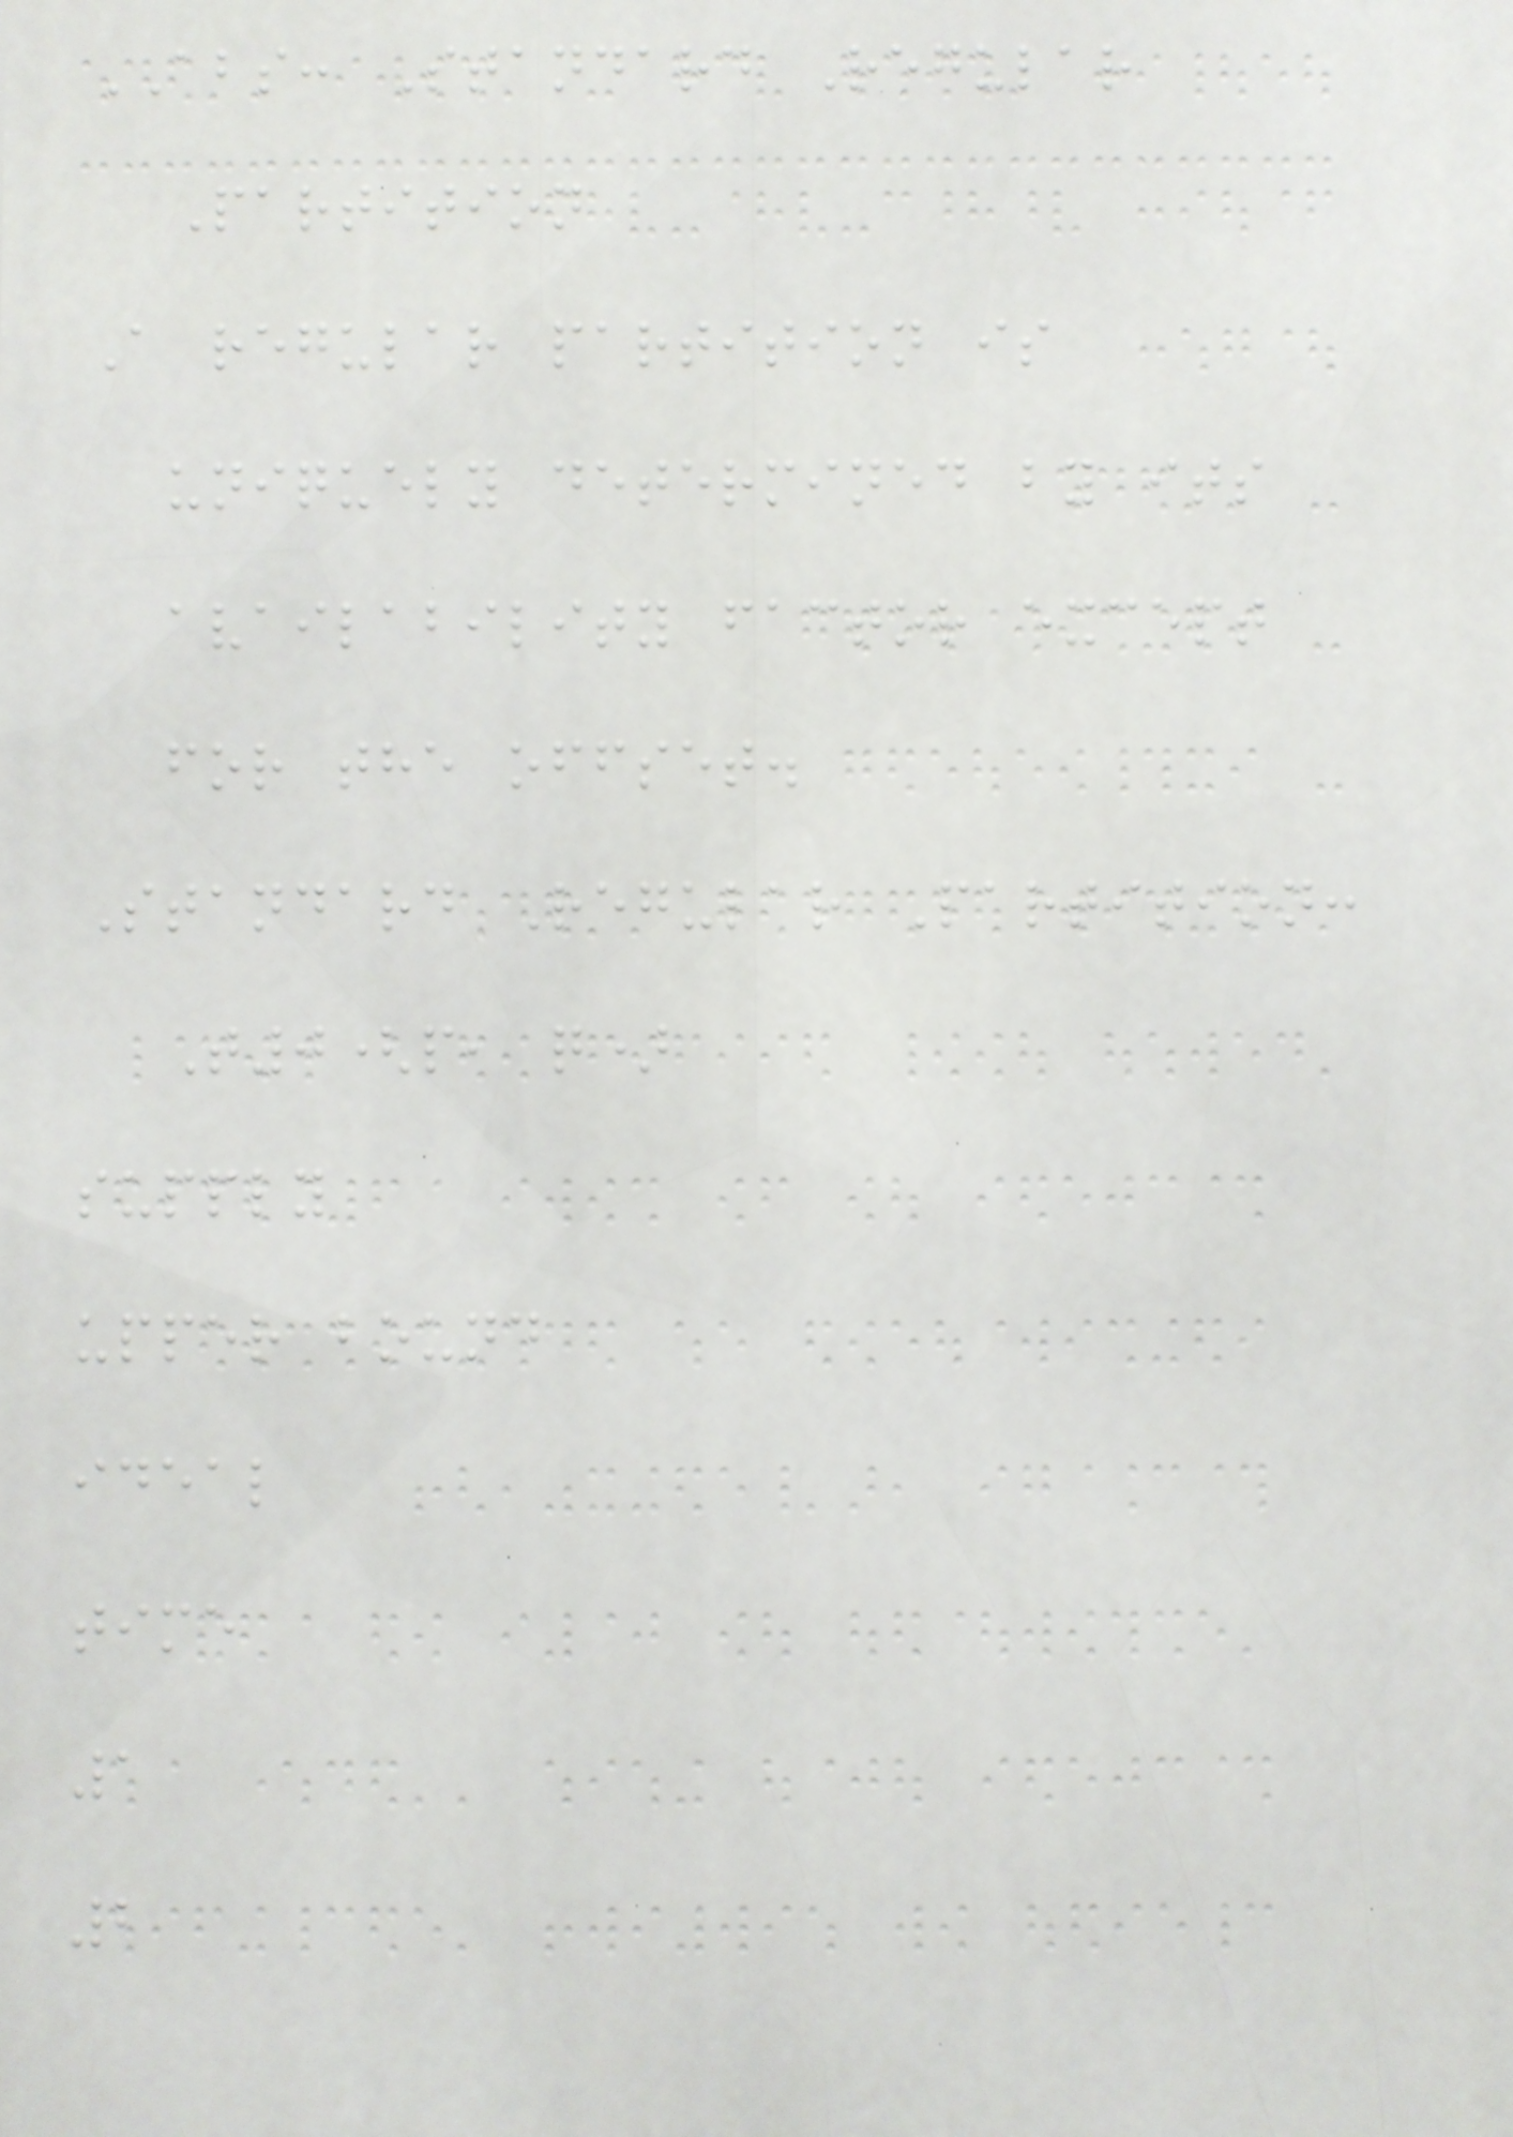ABS: Standard Regular
Partition
A regular partition is
uniquely determined by its
availability factor except
for the offset.
Standard Regular Partition:
T0(p, q)
supply
upper bound
ideal
time
1
2
